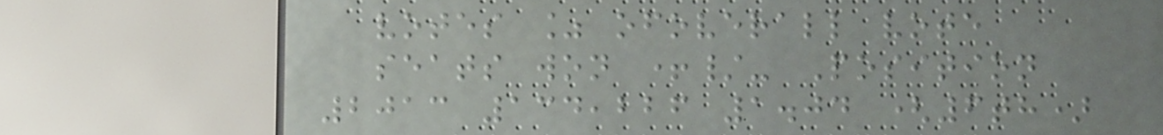votes % ofoverall vote
seats won +/- Position
2013 134,226 1.04 (6th)
